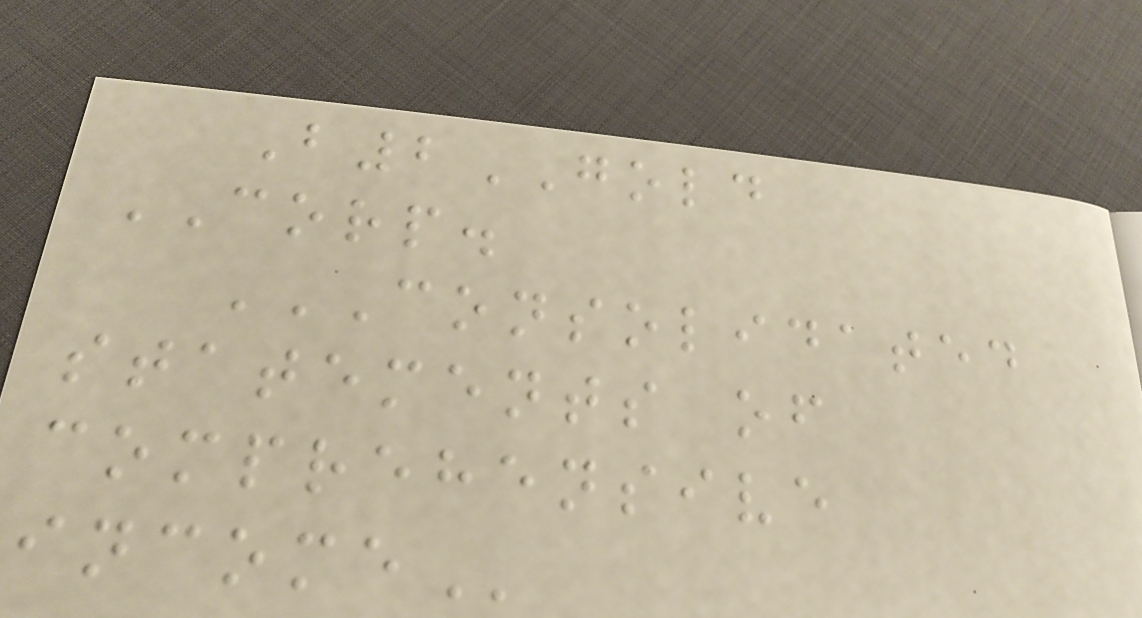B2GOLD
CORP.
CONSOLIDATED
STATEMENTS OF
COMPREHENSIVE
INCOME
